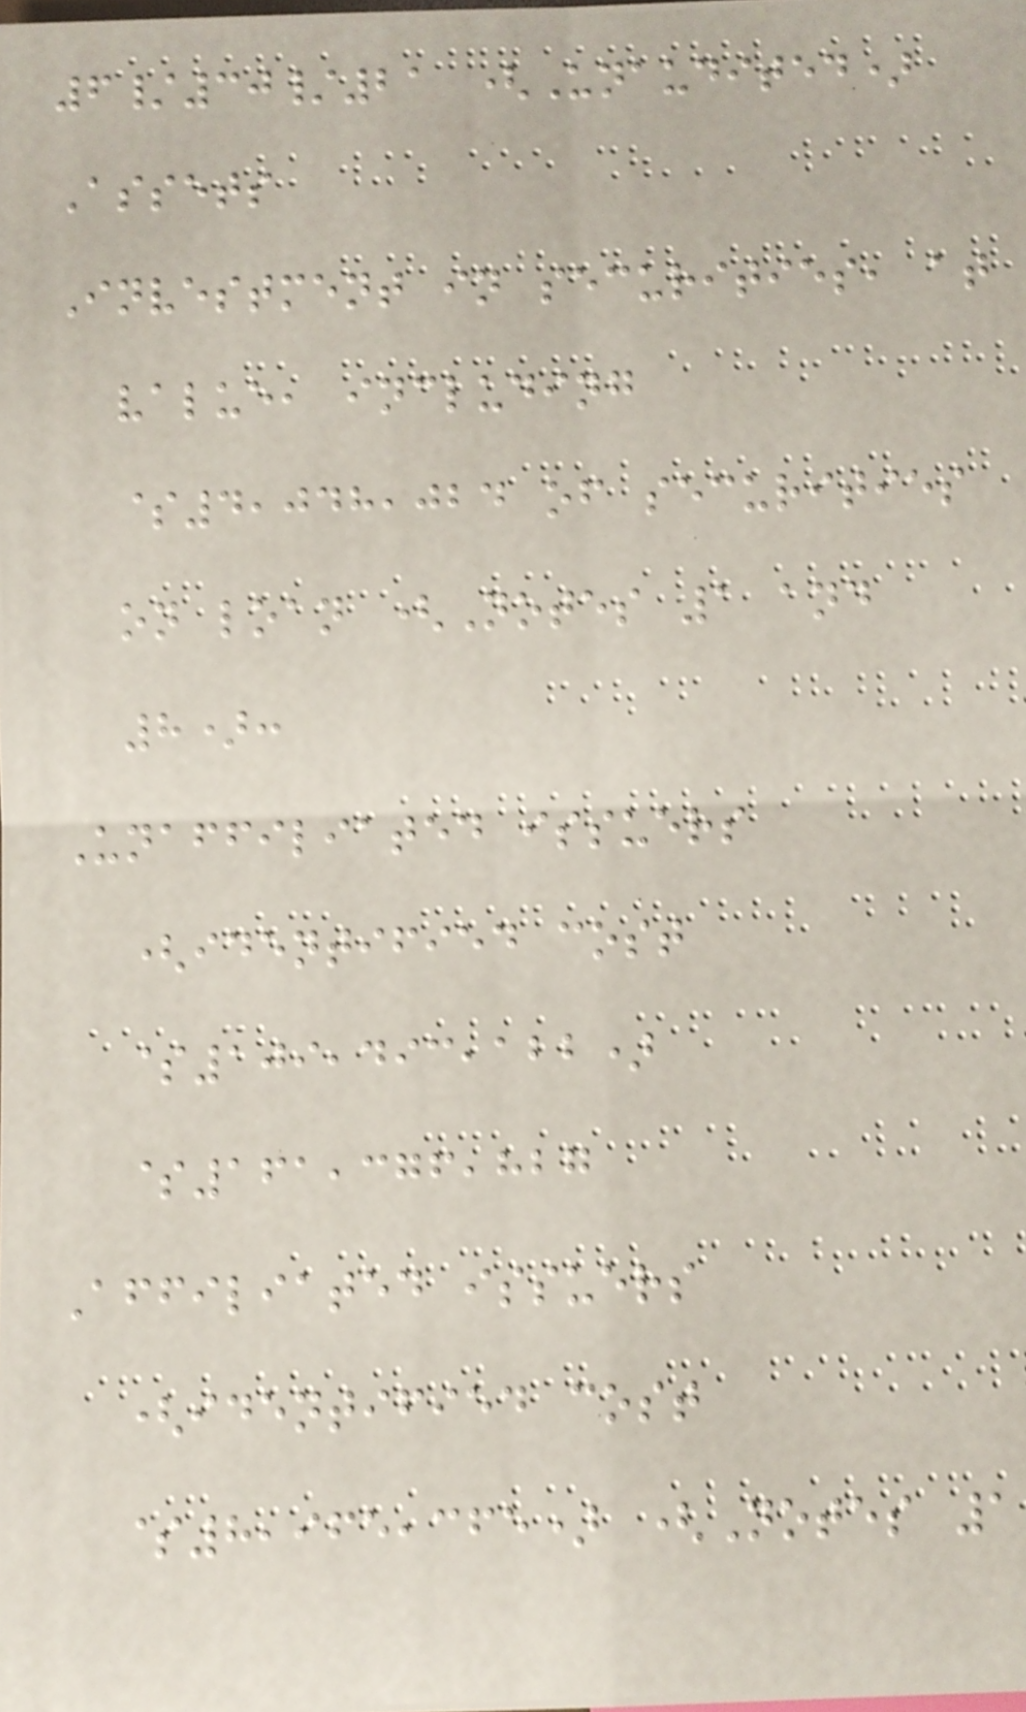6/30/21 (Unaudited)
Assets
Investment in securities, at
value, including
$4,048,024 of securities
on loan (Notes 1 and
8):
Unaffiliated issuers
(identified cost
$109,493,122)
$161,376,827
Affiliated issuers
(identified cost
$8,965,365) (Notes 1
